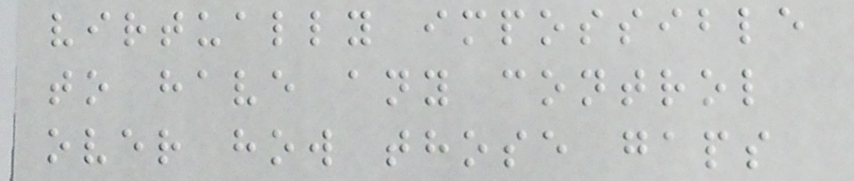virtually impossible
to have any control
over how those gaps
